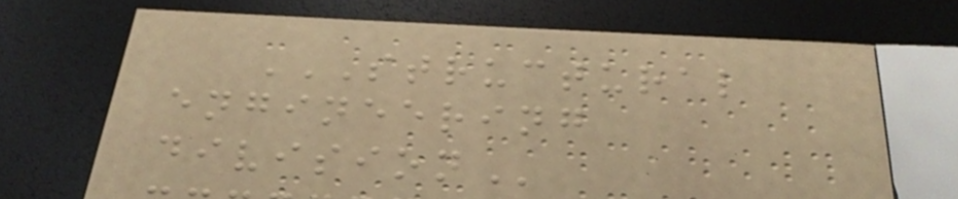STRUCTURAL
ENGINEERING
DIVISION
